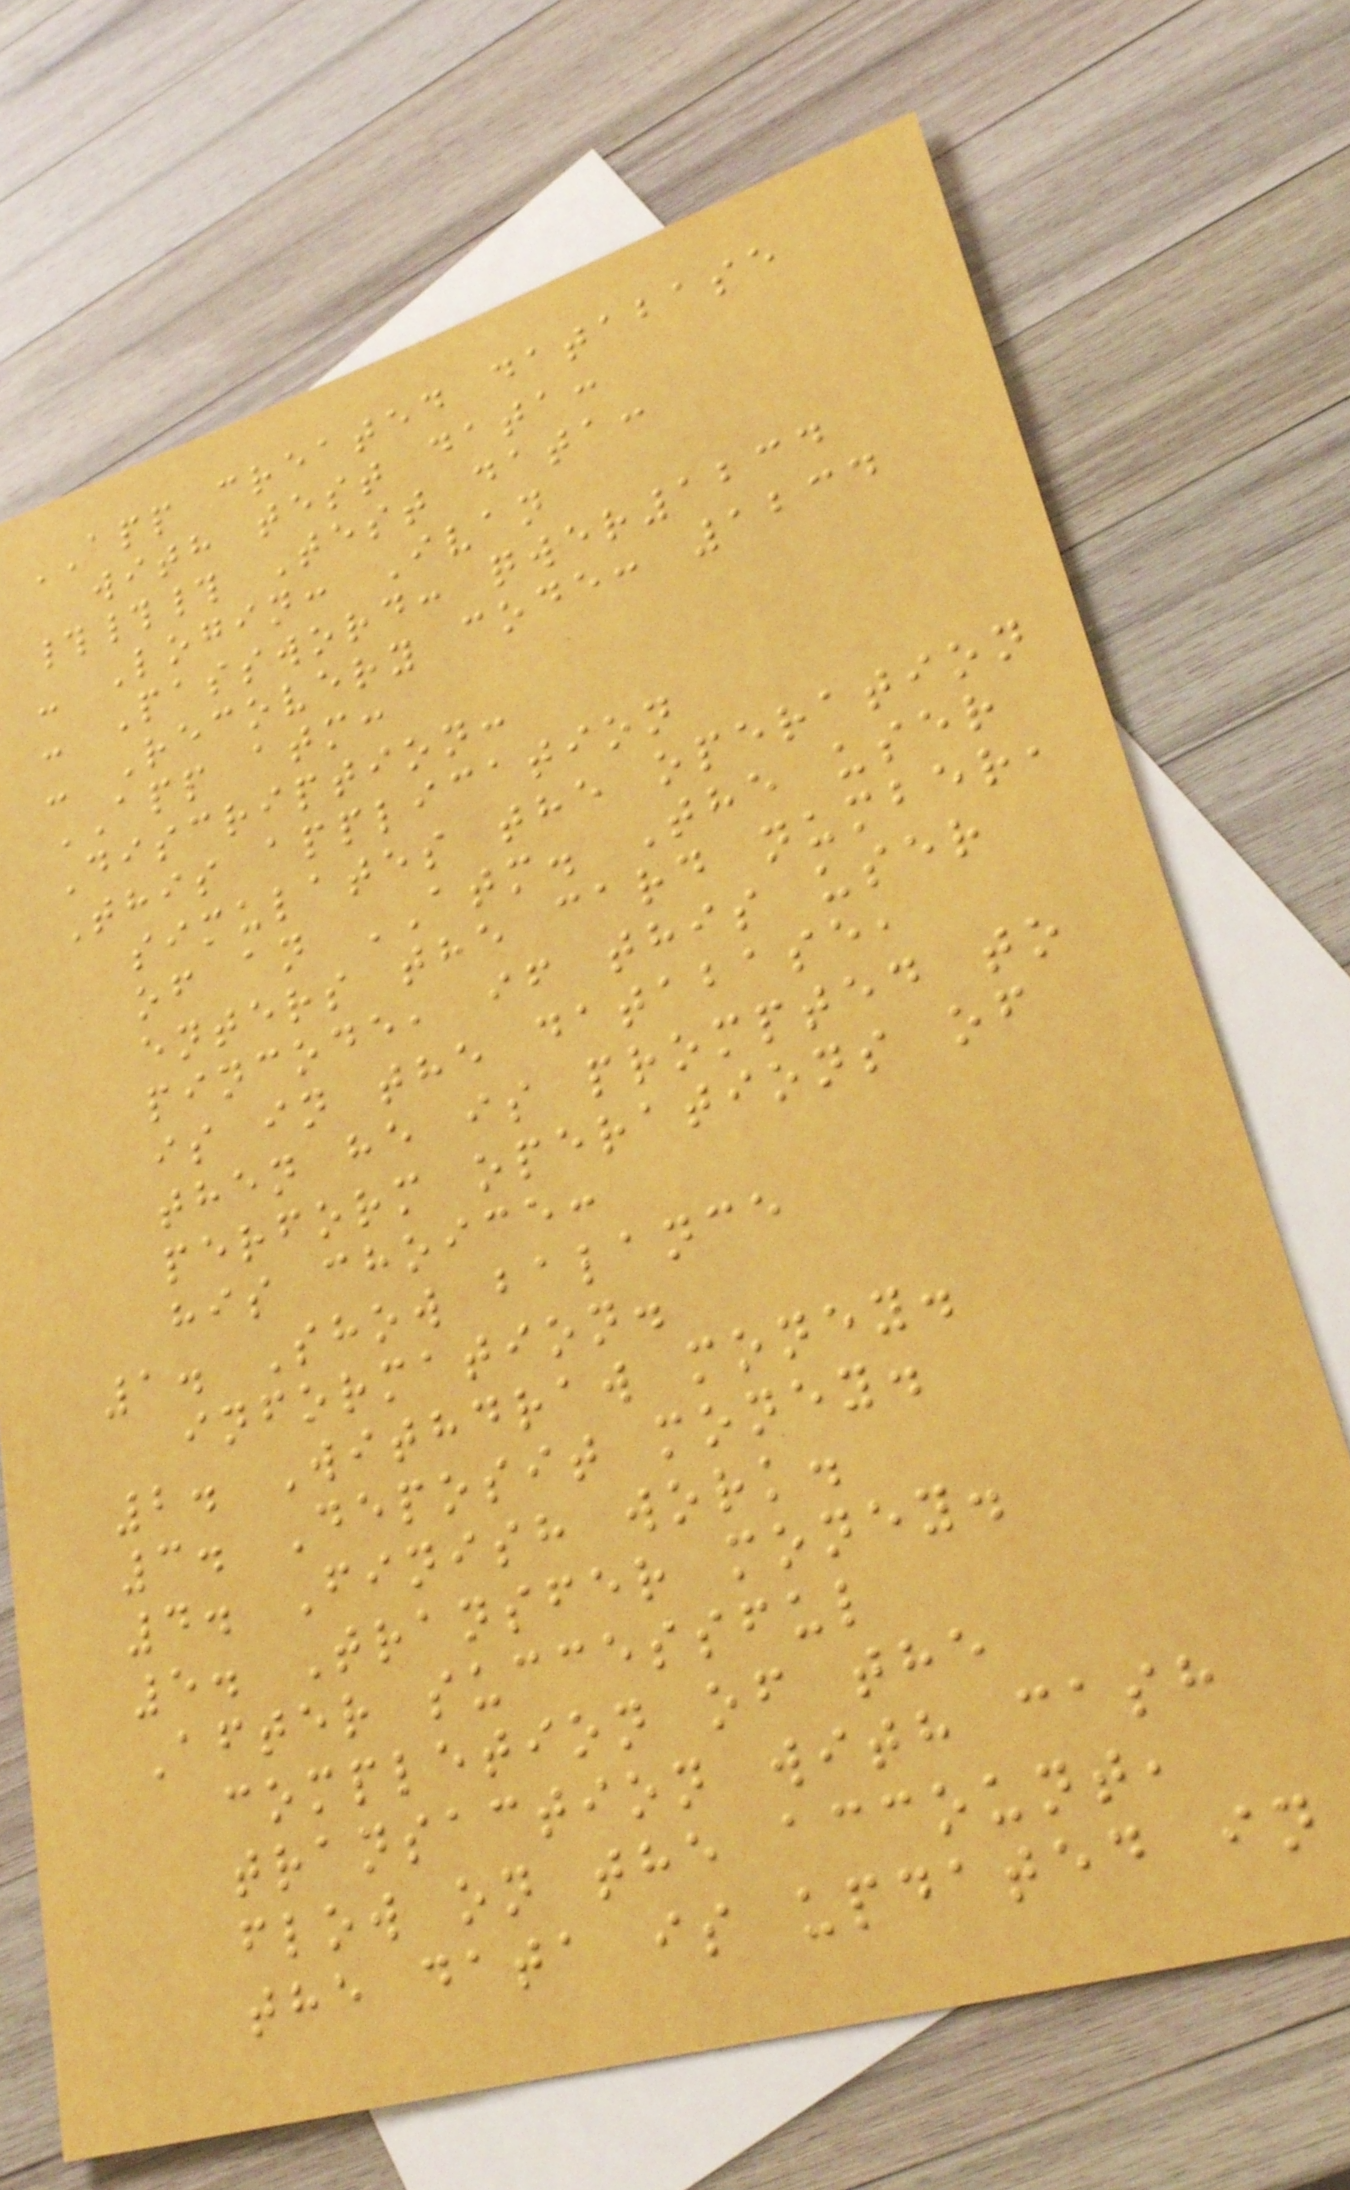APP created database
with test data:
### Test data:
- Login: Ivan
- Password: qwer1234
- Recovery code: 1234
APP atm:
Discription:
This application
simulates the operation
of an ATM. The user
enters the card number,
pincode, if this user
is in the database,
then he is prompted to
perform operations of
his choice:
1. Show balance
information.
2. Withdraw money.
3. Deposit money.
4. Finish work.
5. Transfer money.
After successful
completion of the
transaction with cash
flow on the account,
the data is updated in
